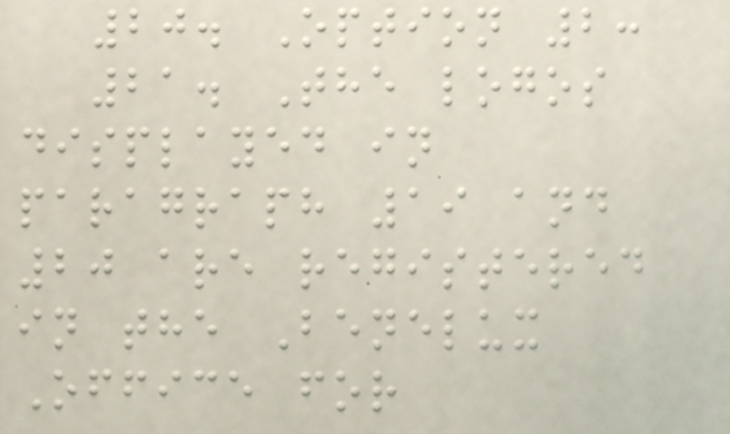20. Option 2:
21. The logos
displayed in
paragraph 19 and
20 are registered
in the Benelux
Office for
